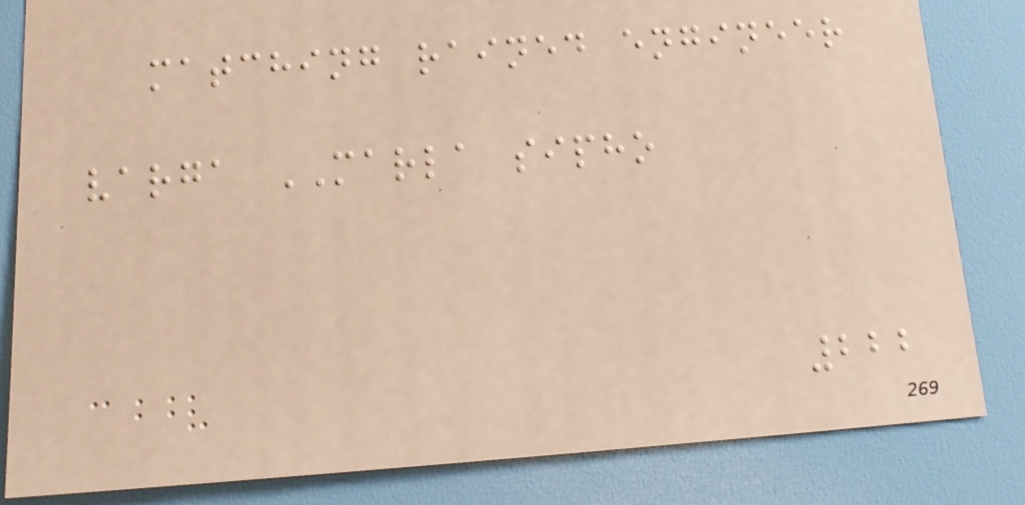matching rained engineer
varga MARLA sipho
222
